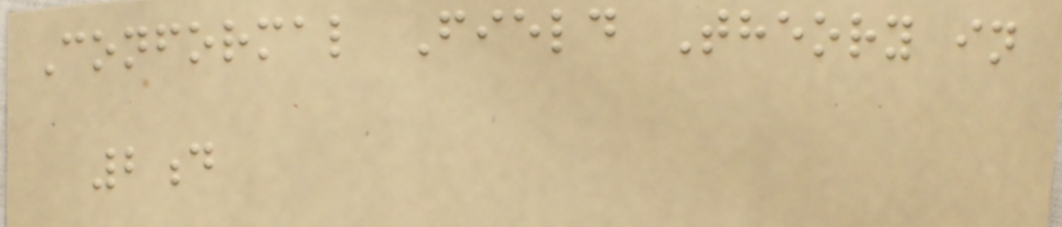Conformal Field Theory in
2d
